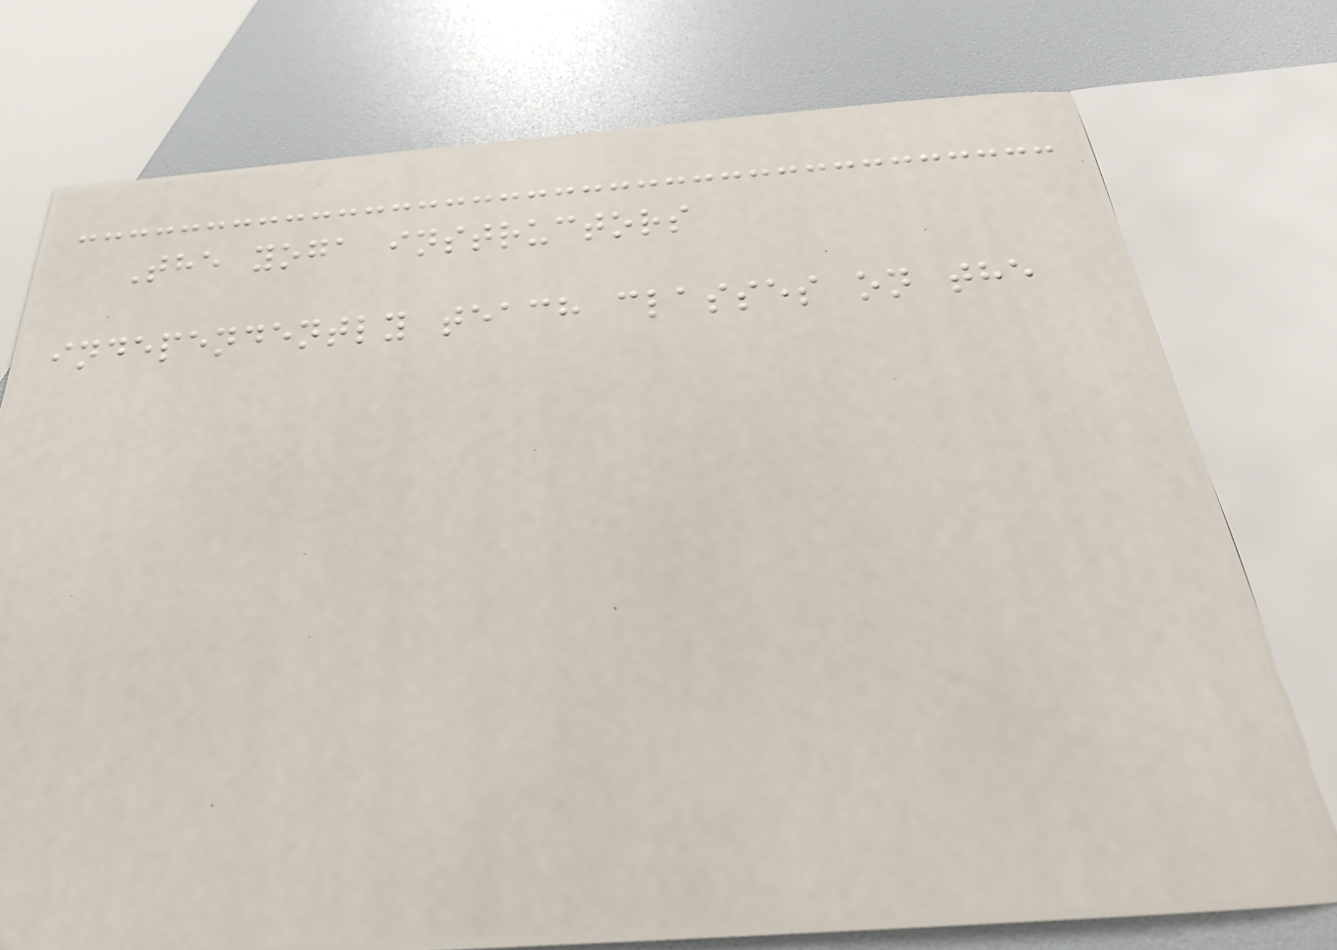The yoga instructors
independently teach classes on the
